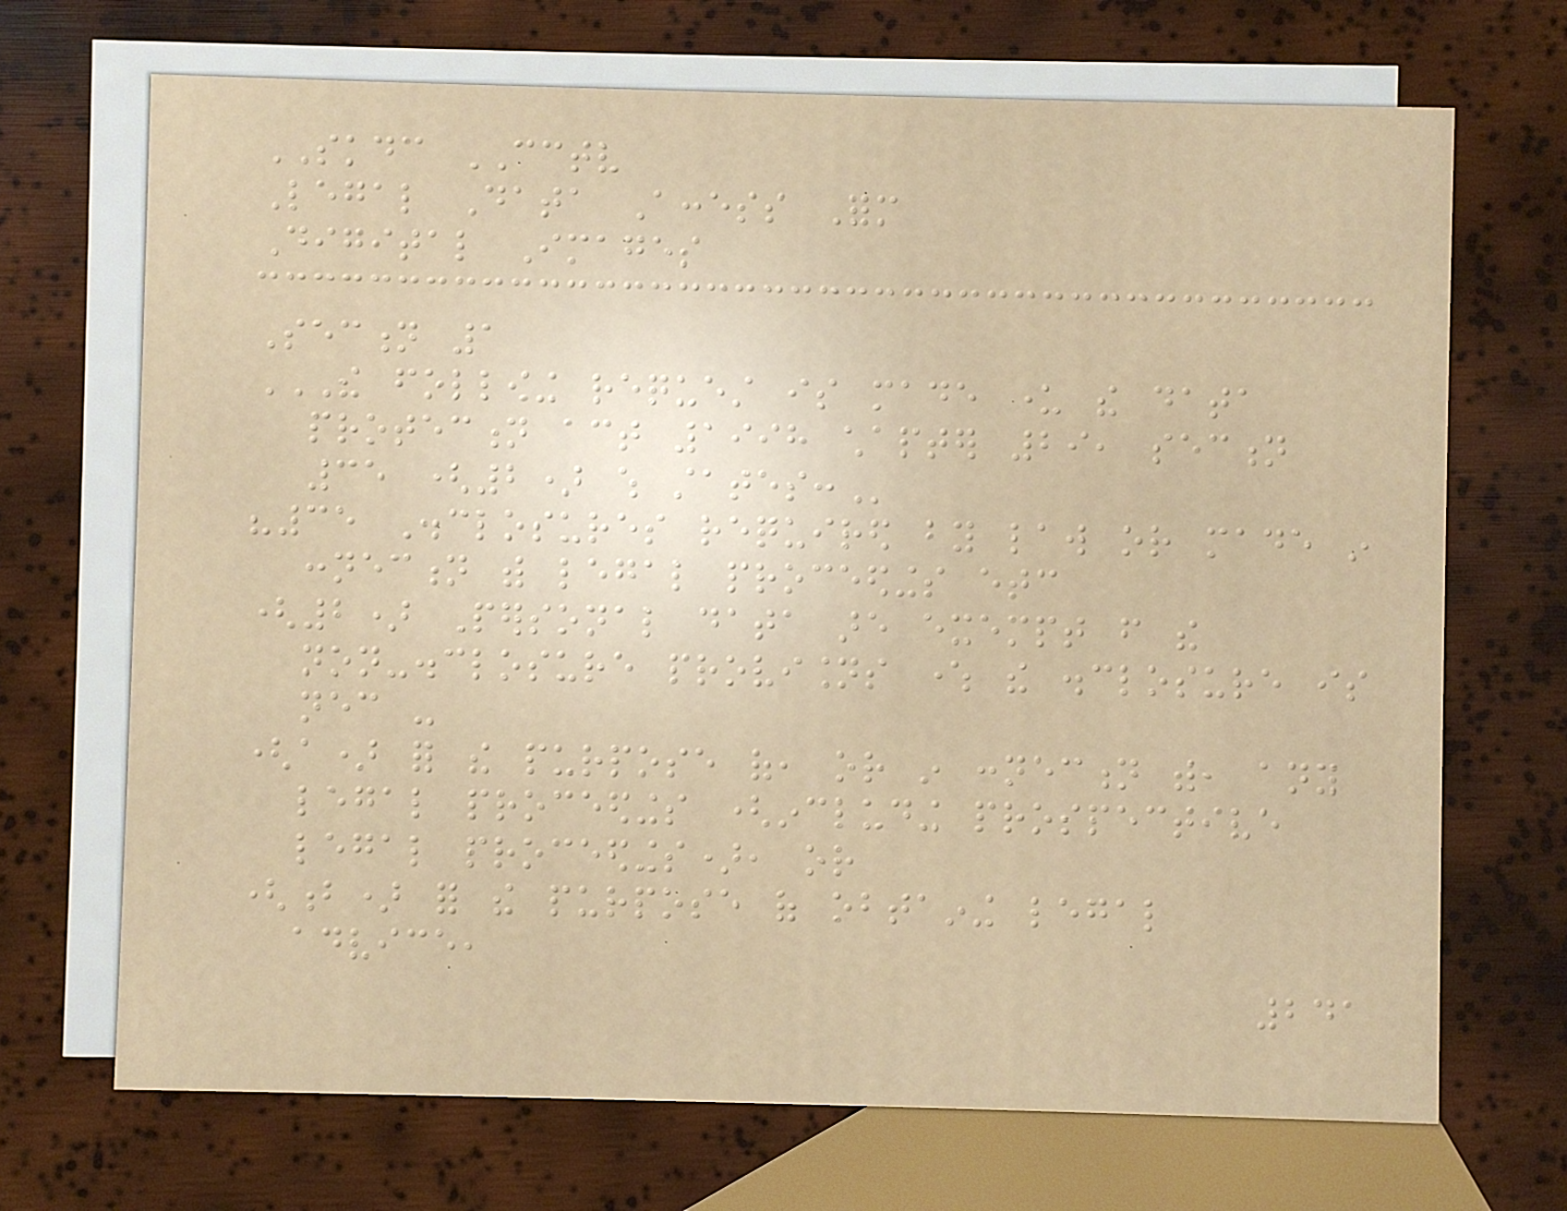SKDC CCTV
Legal Data Access Form
Digital Images
Section 1
THE FOLLOWING REQUEST IS MADE UNDER THE DATA
PROTECTION ACT 1998 CHAPTER 29, SECTION
35 (2) WHICH STATES:
"35 Disclosures required by law or made in
connection with legal proceedings etc
(2) Personal data are exempt from the
non-disclosure provisions where the disclosure is
necessary -
(a) for the purpose of, or in connection with, any
legal proceedings (including prospective
legal proceedings), or
(b) for the purpose of obtaining legal
advice,
241
